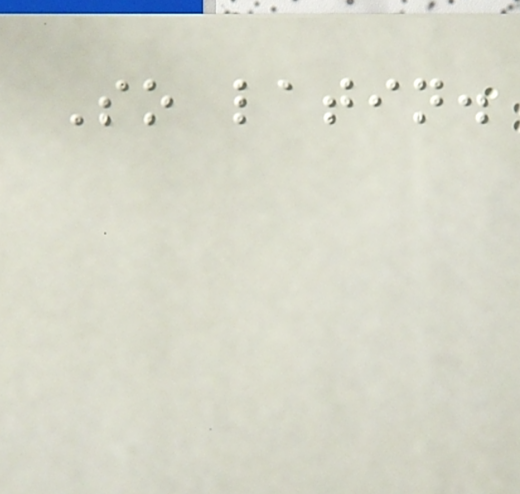So latin.
